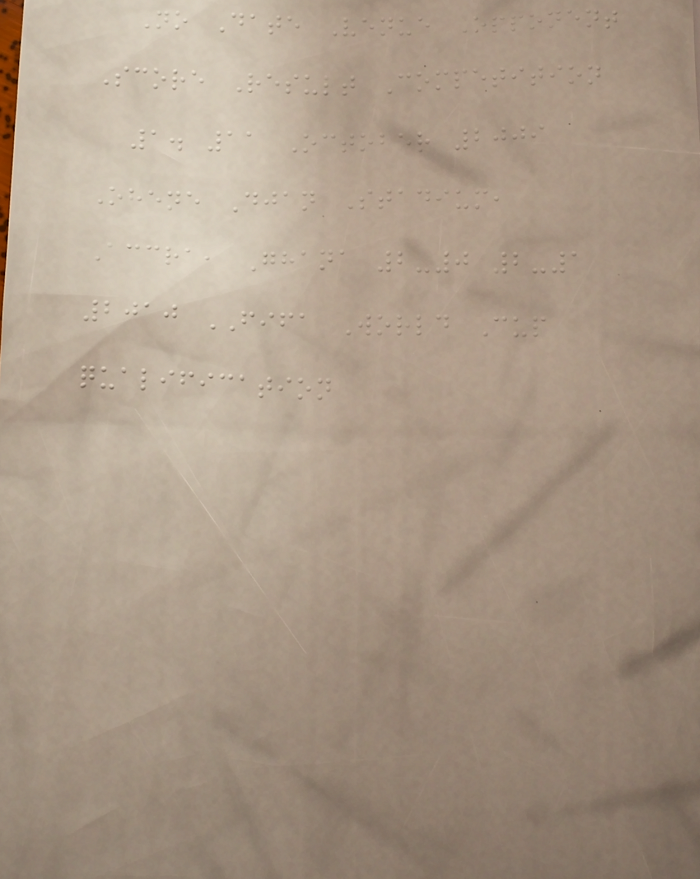No Date Venue Opponent
Score Result Competition
1. 11 October 2009
Ohene Djan Stadium,
Accra, Ghana 2-0 2-1
2010 FIFA World Cup
qualification
